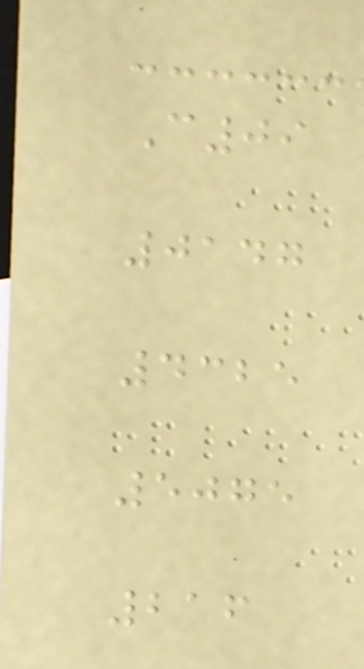C09
0147
4325
5075
216
